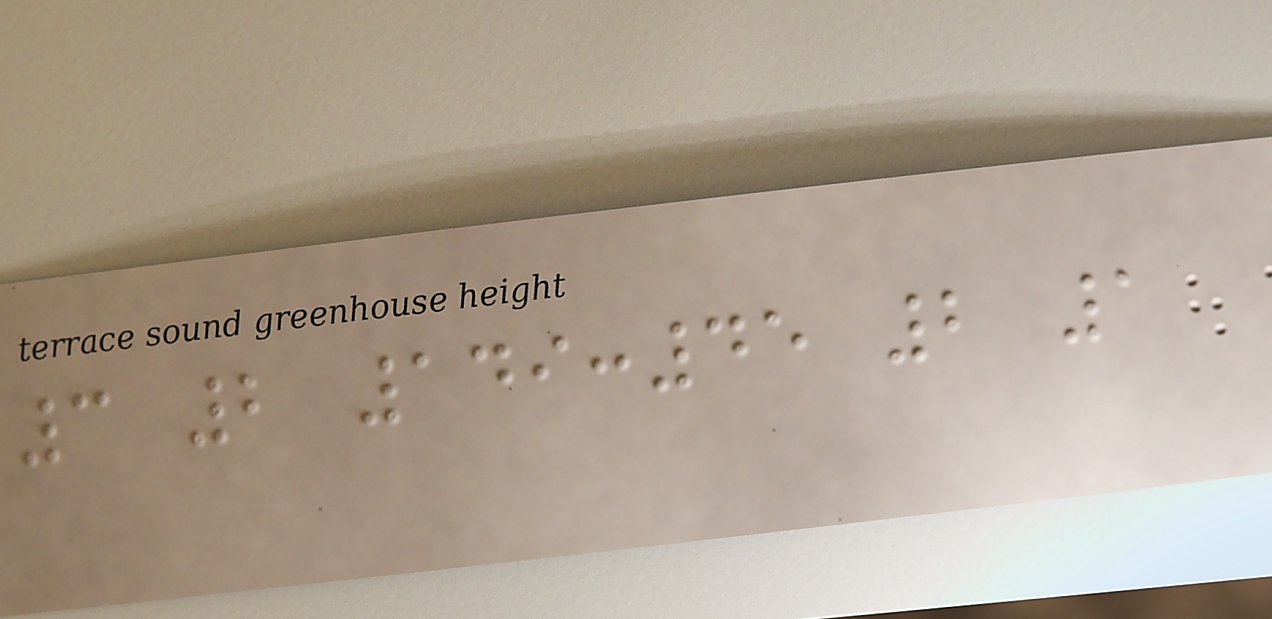3 2 149:45 2 1
